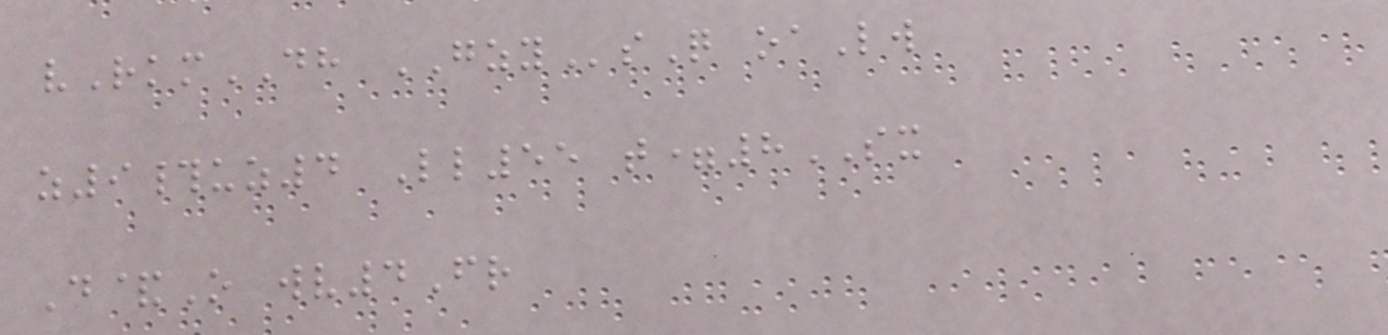vRkmDH GZYsQ oaLw
z9#uz4 Ll55 t=8SX
D&O wv4Fr
